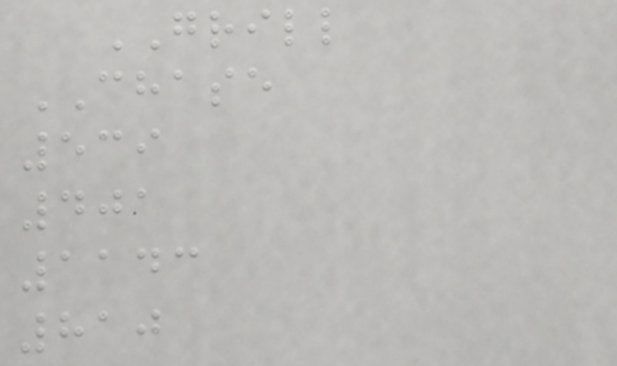GRILL
CHASE
539
401
1143
810
